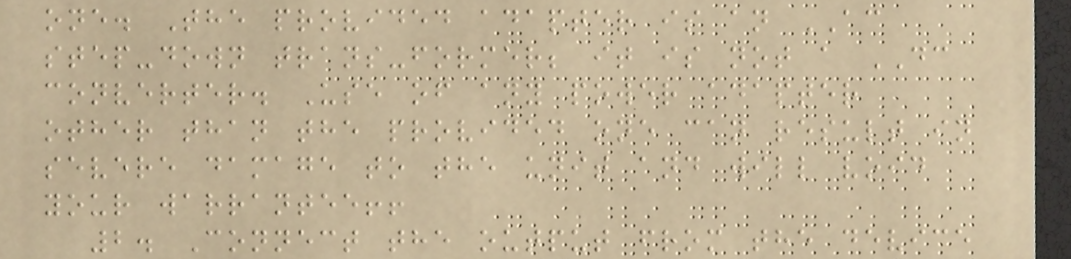one. The provided adapter is an AC
step-down trans-former; it is not a DC
converter. Use of any power adapter
other than the provided one can result in
severe damage to the unit and will void
your warrantee!!
2. Connect the output from the device
